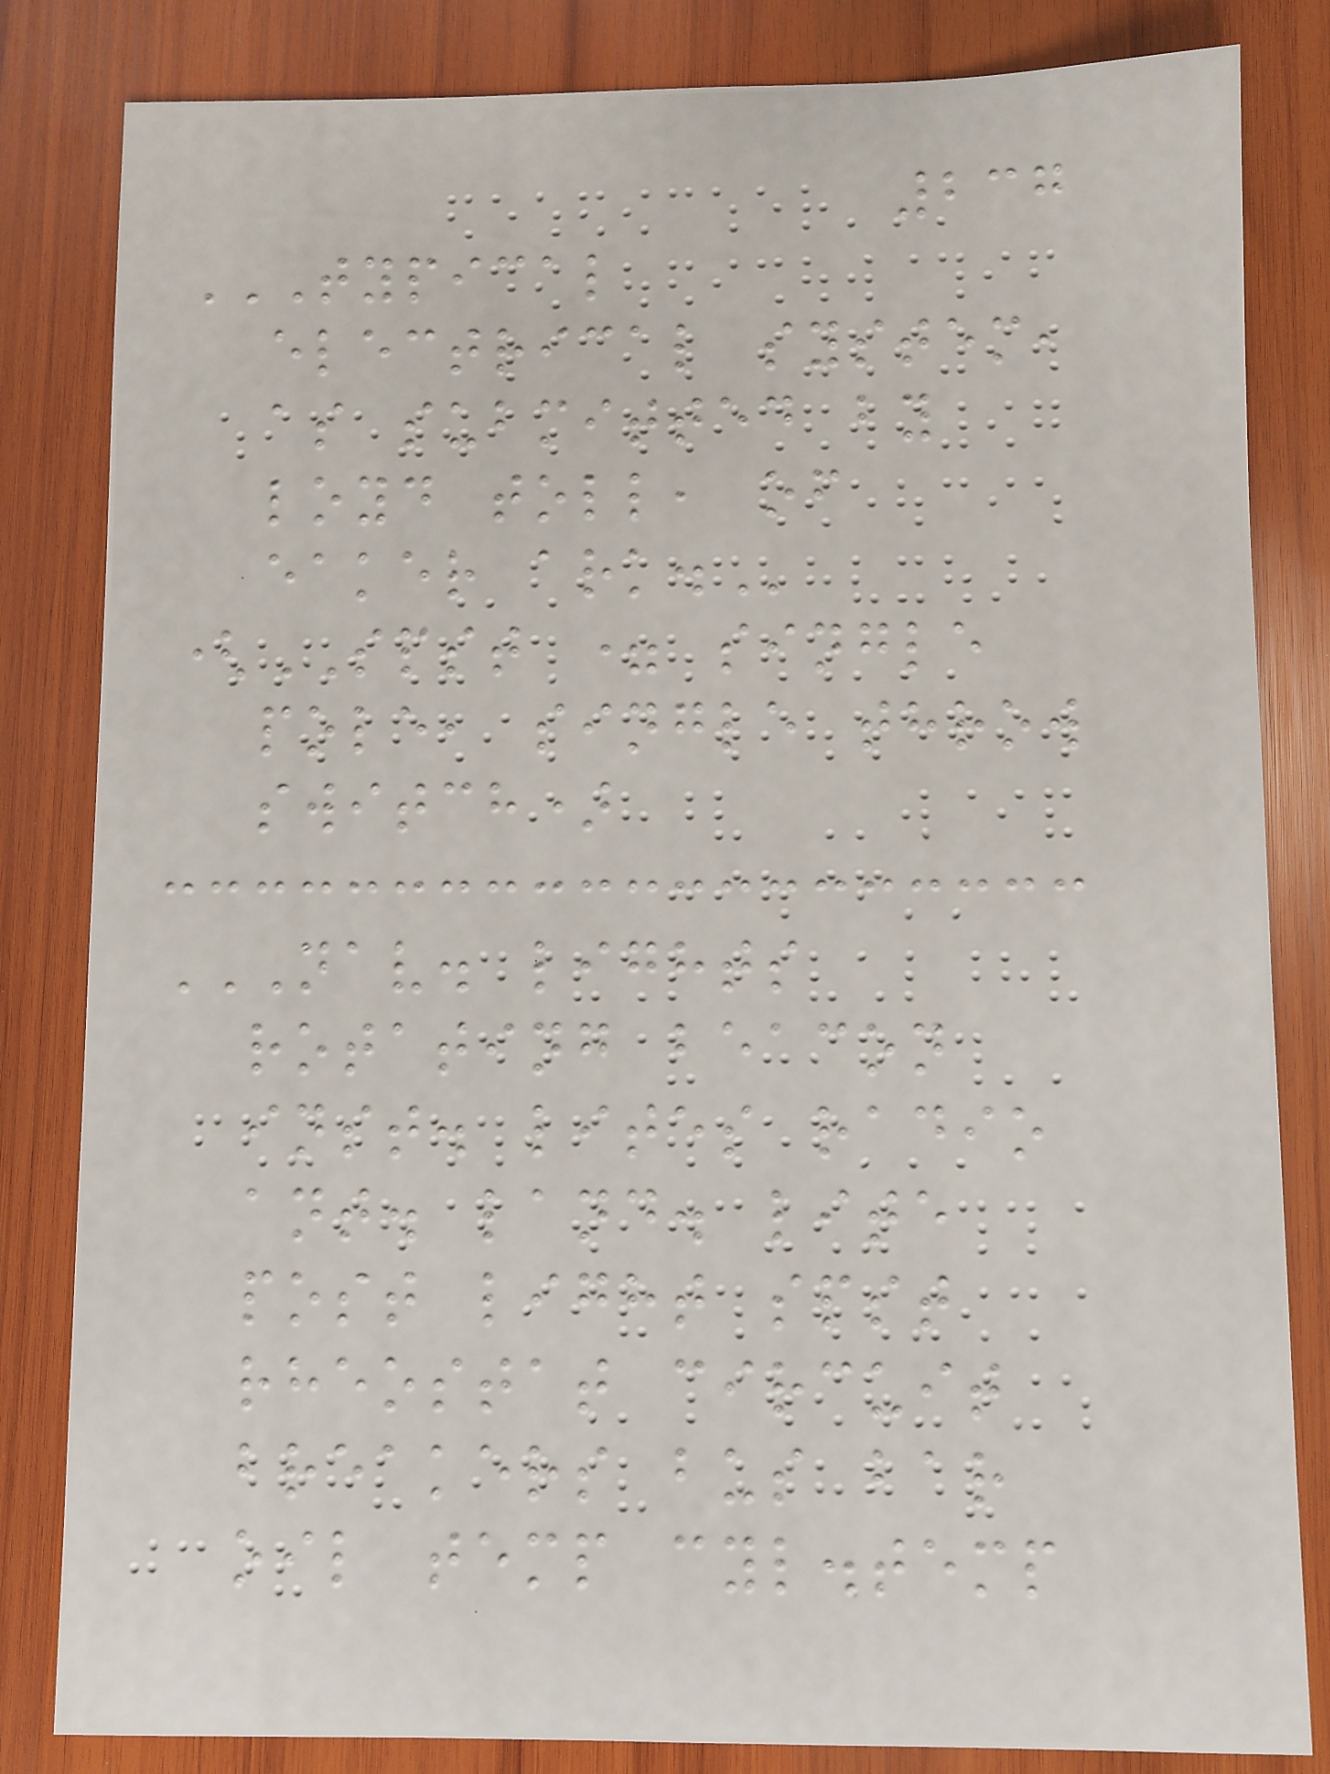237
TYPICAL
ELECTRICAL SYSTEM,
AS SUBMITTED BY
LOYD TOLL, OF
EAKER ARK.
(SPST = single
pole, single throw
switch)
NAV. LIGHTS
ROTATING BEACON
INST. LITES RADIO
ANT. LAND. LITE
POST LIGHT SPST
RHEOSTAT CIRCUIT
BREAKERS BUS BAR
OIL TEMP CYL.TEMP
